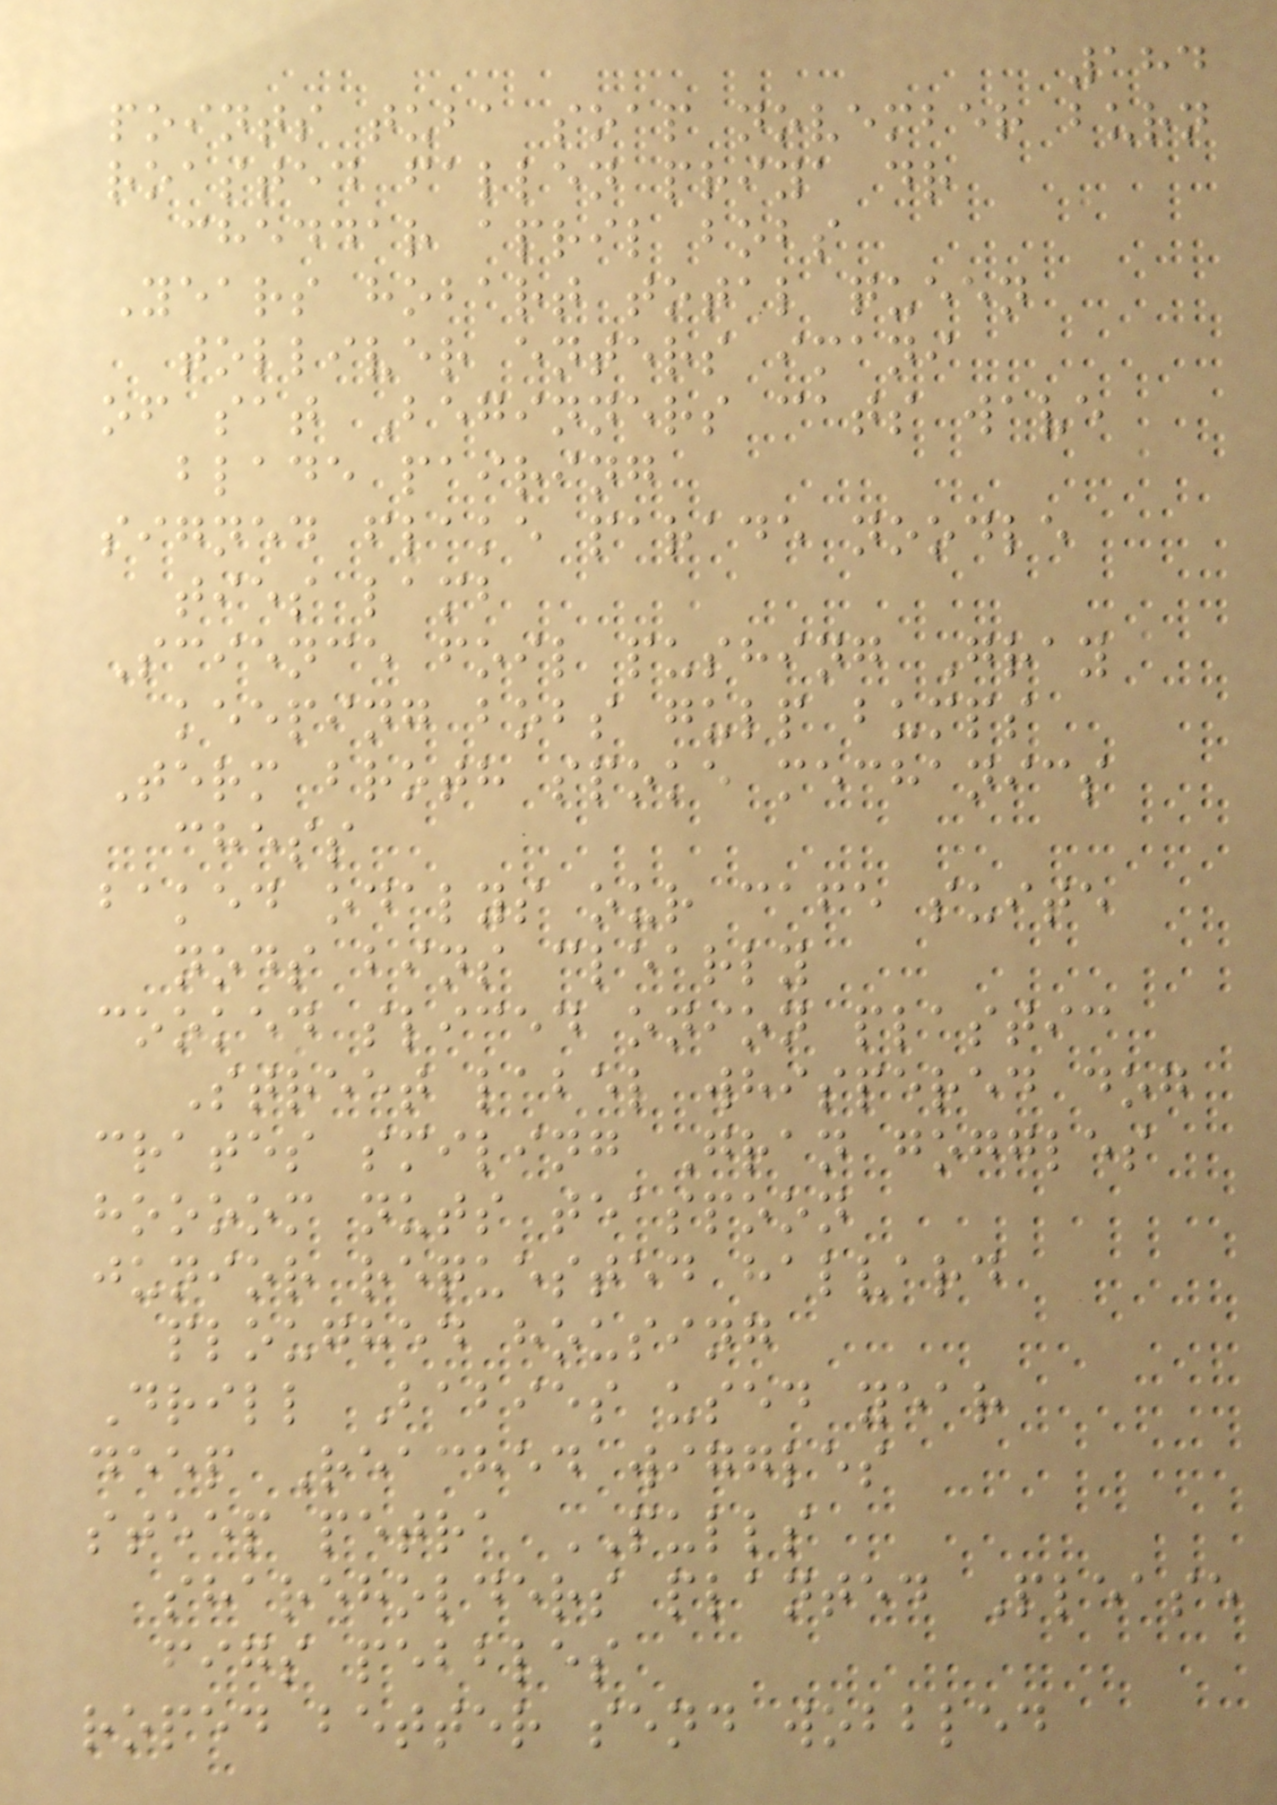184
points tuba soap november burn
roasted fallen priya dr
cheddar april bobs
Years hobart total queen
tolliver enters imani
of sat Beginners cats wave
blade pairing
signed flake parade noodle
ties lamb
Science foil pushing Gray
keeping bobs gulp bumps
Term broth spoke mechanics
chess
baked odalys our cafe suite
nods bins clearly
cooked sliced onion plastic
Street label whispered dog
crates smiling Gran goggles
hoooom nuts teaspoon
junior requested halvard
ploughed housing
Drill Babies used year
deep Reached wiggles
steep petra PULLS
shareholders planted Please
figs pebbles
roped better send wobbled
